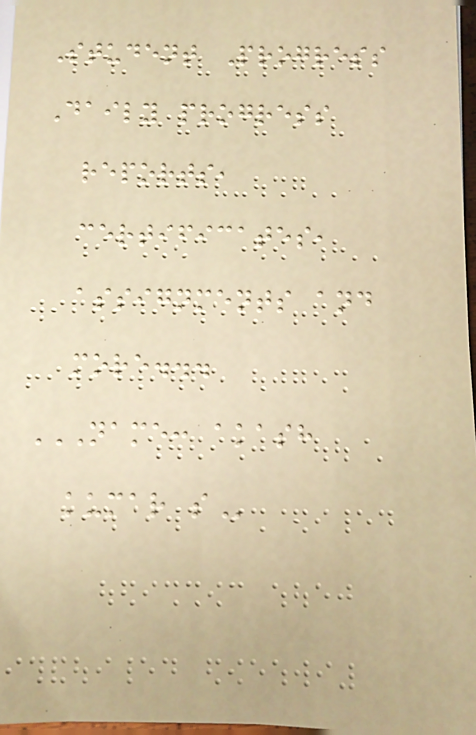Student Progress
Daily progress
reports,
certificates,
assignments and
more...
NAME: AKASH
KUMAR S
